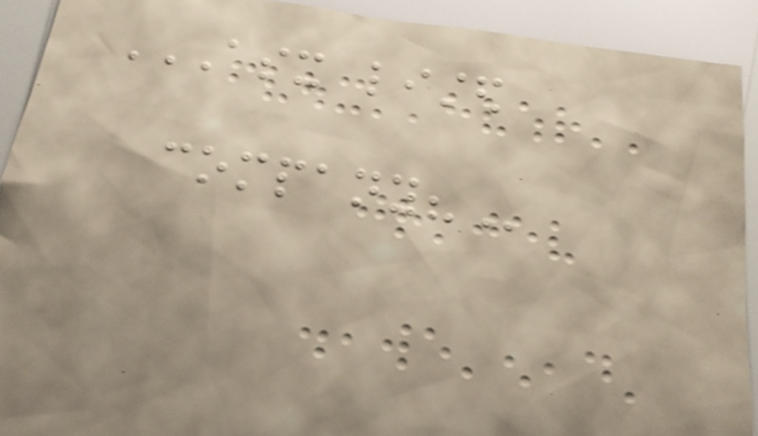ASX LISTED
COMPANY?
